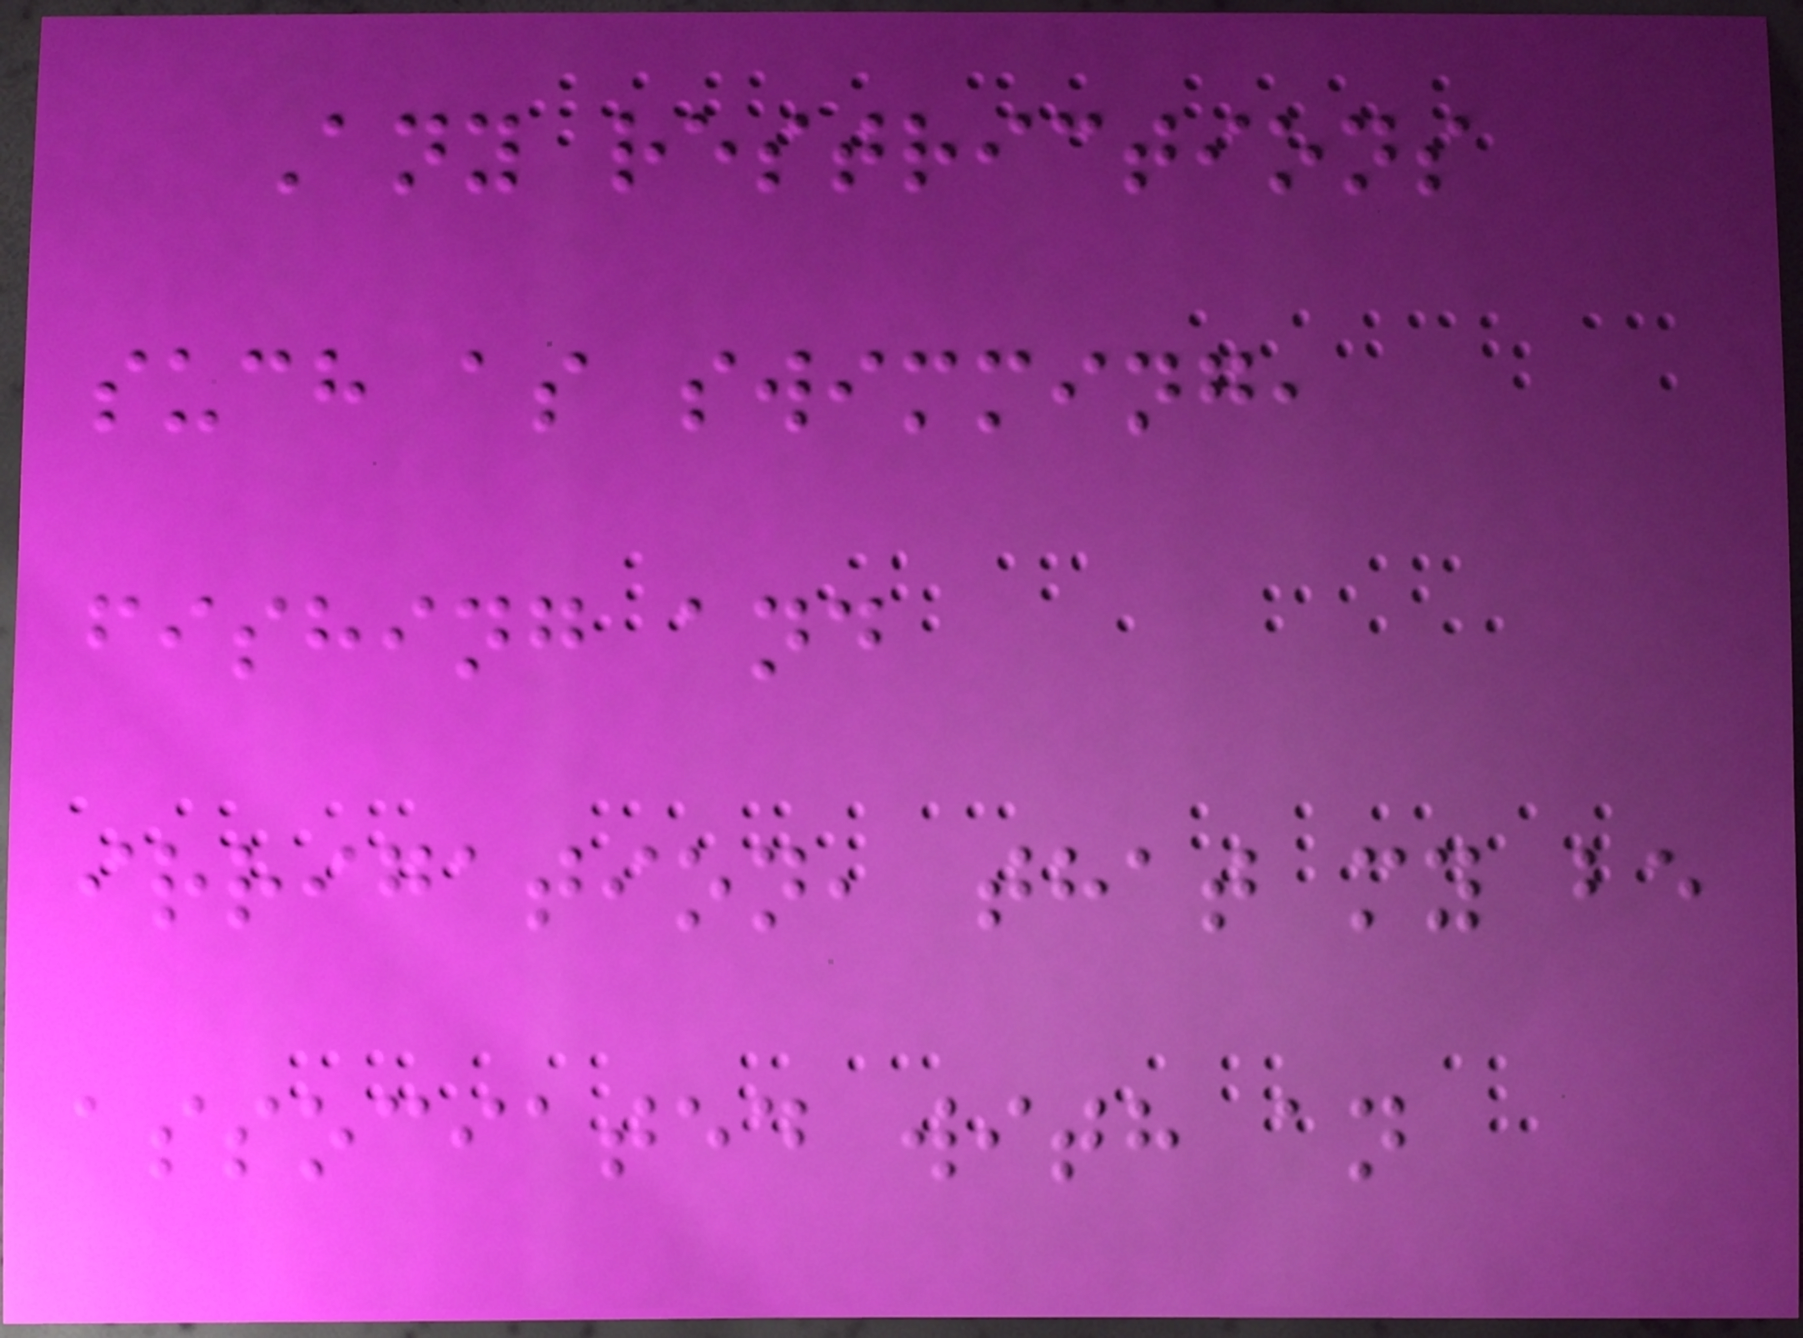Any restrictions
such as swimming,
fishing and
irrigation, that my be
associated with an
